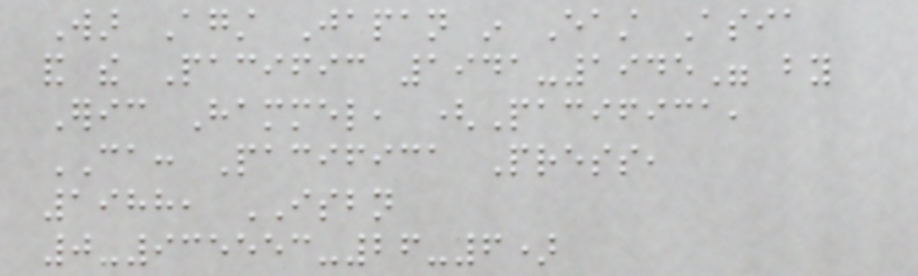War Against Japan in East Asia
and the Pacific 1941-1945" by
Eric Hammel, (Pacifica,
CA: Pacifica Press,
1988, ISBN
0-935553-26-6)
